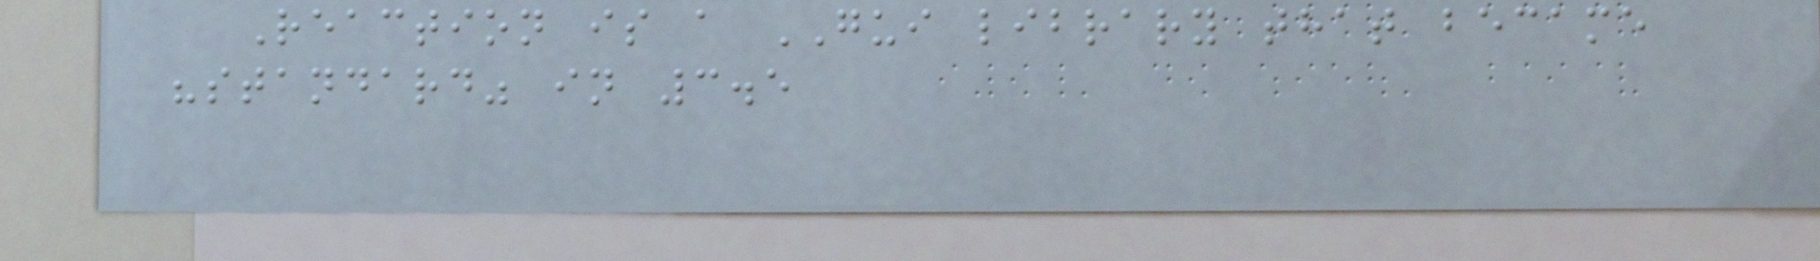Reaction is a GUI library that became
"standard" in 3.5
